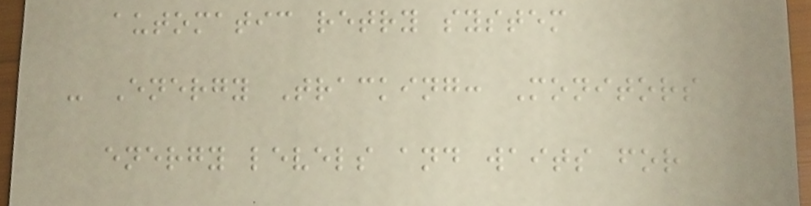automatic retry system
- Energy Tracking: Monitors
energy levels and waits for
